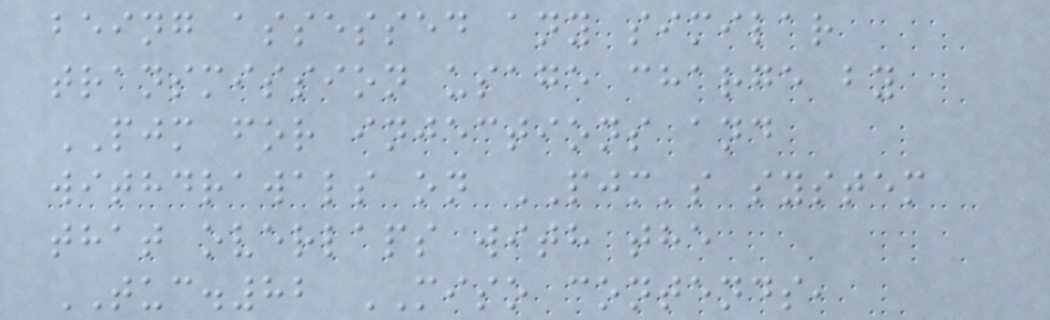being assessed any similar
transmission usage charge by
PJM for injections and
withdrawals on PJM's system
that overlaps with the
TUC.82 MISO contends,
